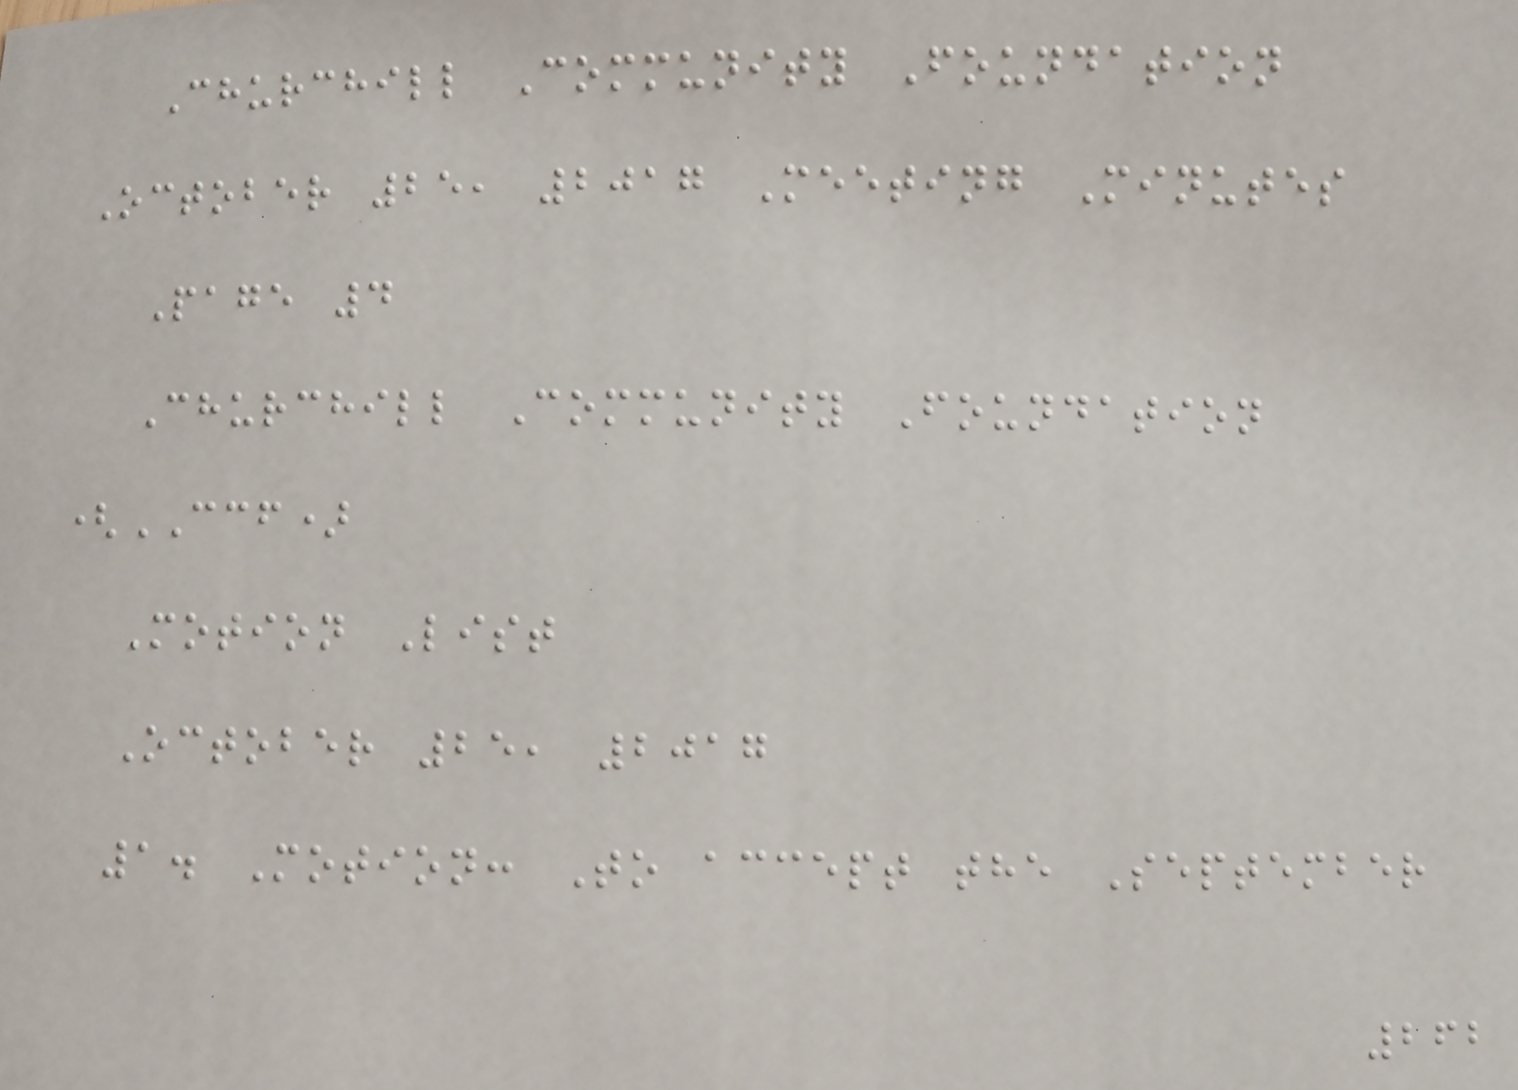Churchill Community Foundation
October 25, 2017 Meeting Minutes
Page 4
Churchill Community Foundation
(CCF)
Motion List
October 25, 2017
1. Motion: To accept the September
262
